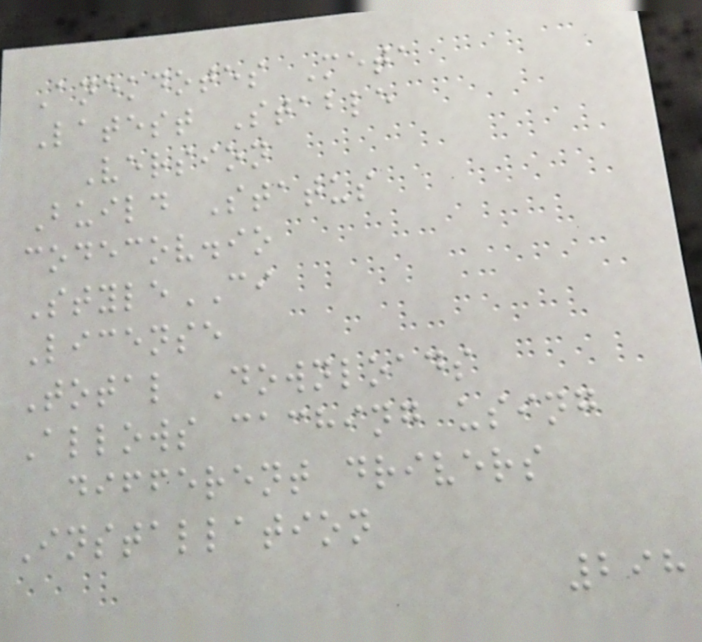Anekdotes Meta
Latest Stable
Version
Build Status
codecov.io
StyleCI
License
Total Downloads
Allows caching using
different drivers
Installation
298
